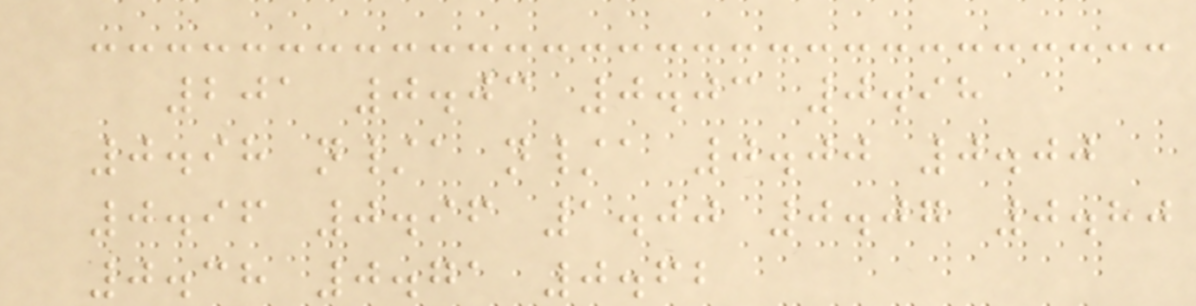201 0.03 0.03 0.98
0.98 n/a n/a 0.00 0.00
0.96 0.96 1.00 0.07 0.80
0.38 0.71 0.62
